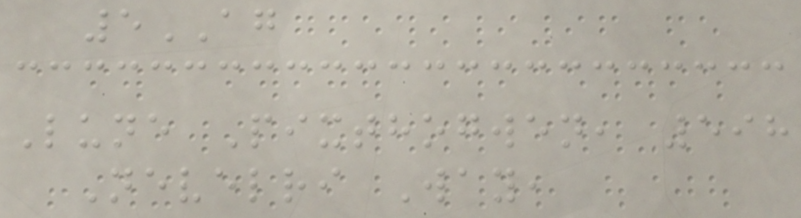5AG
Lune Pixthogwen, 598
Nevelri Way,
